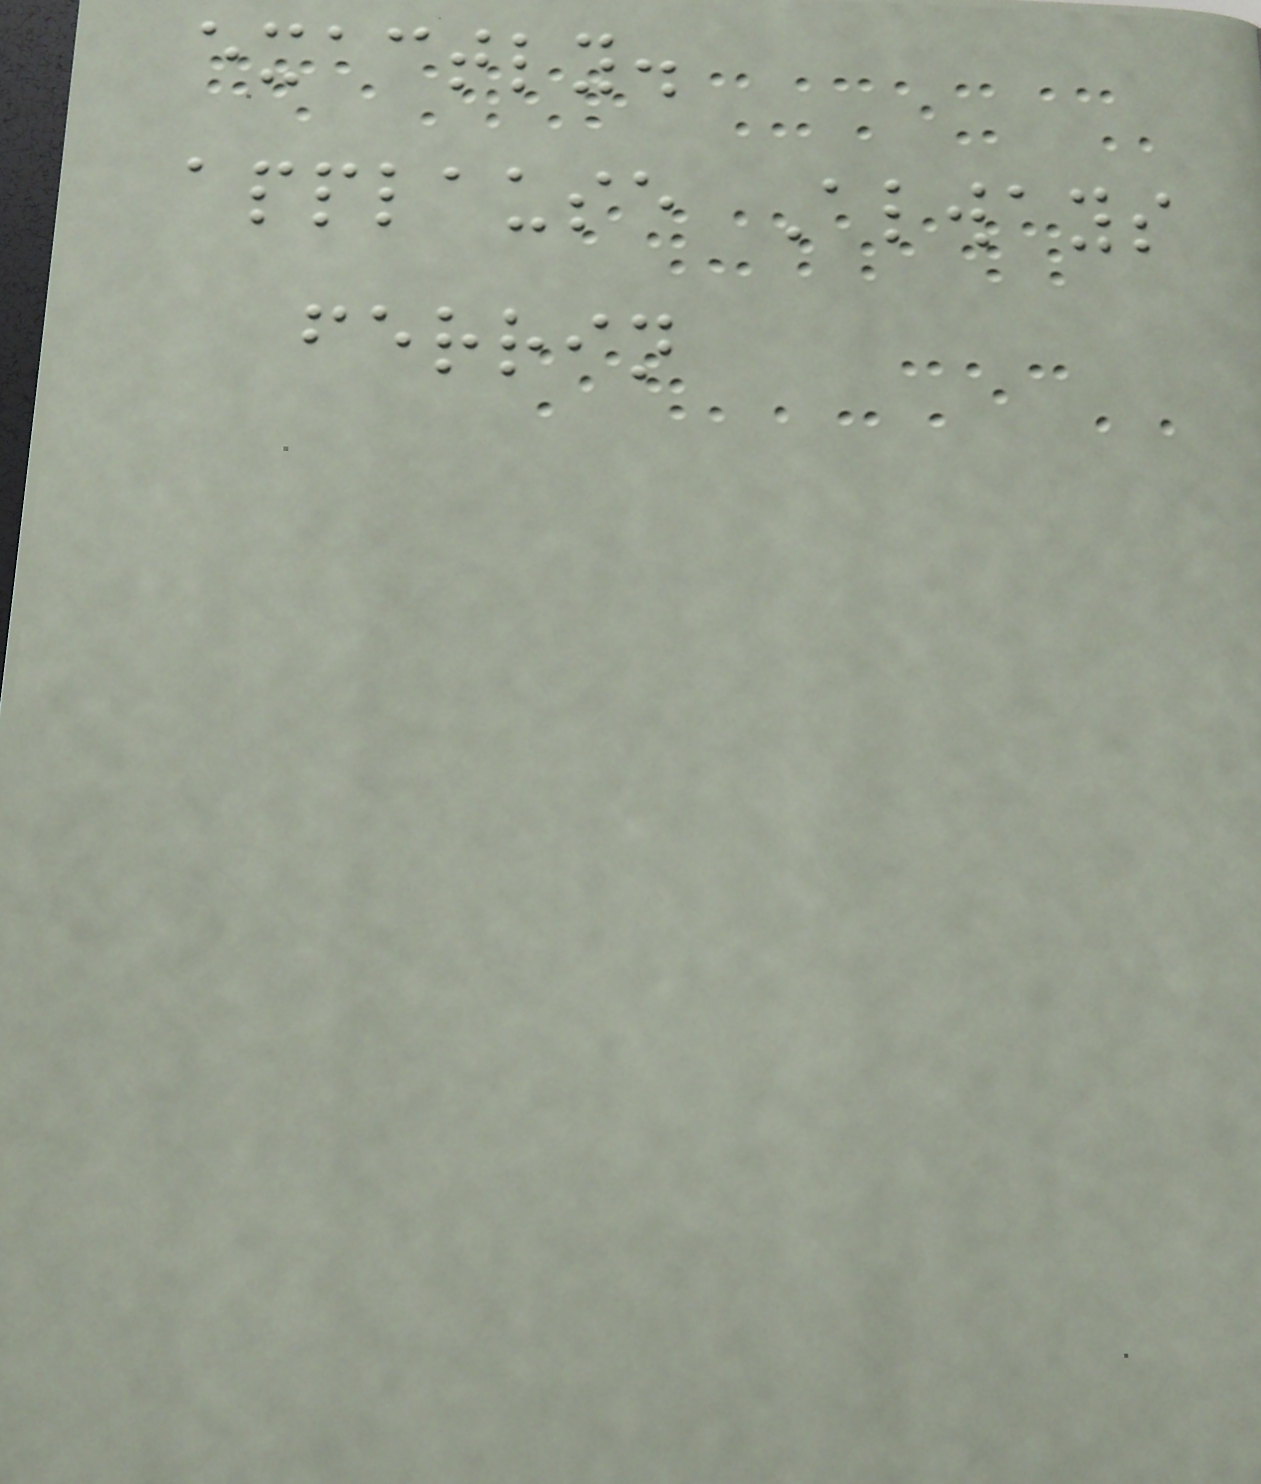exactly.
applause Always
ferrin
